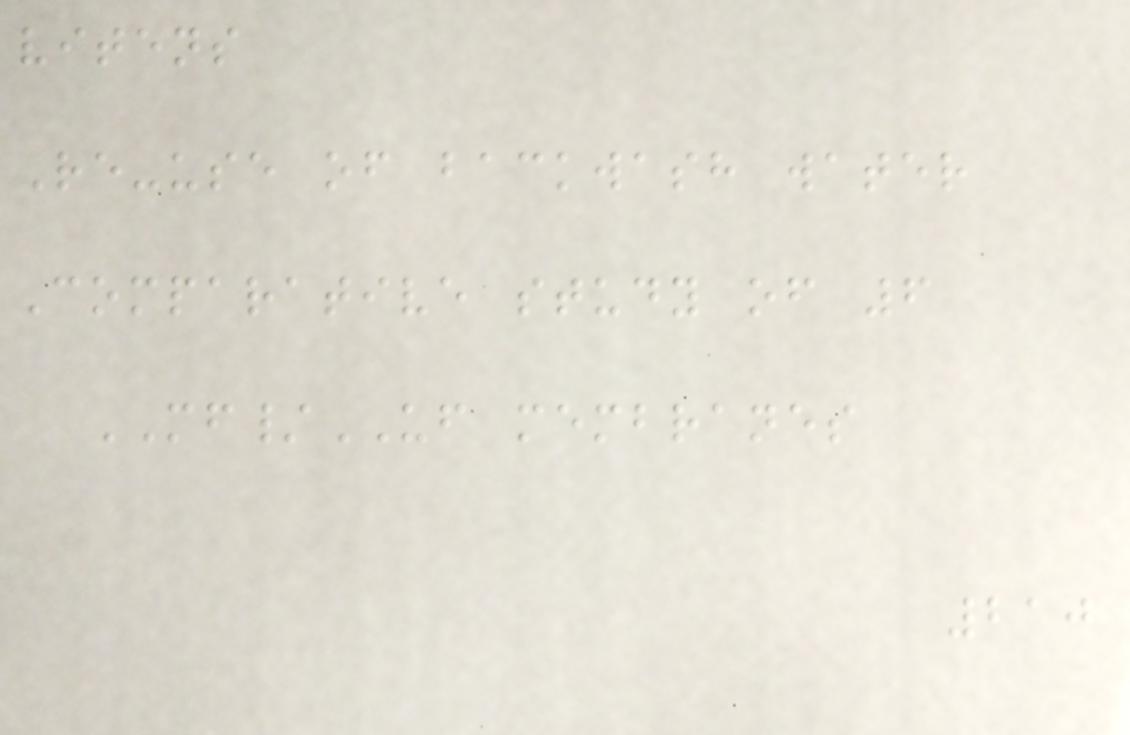vitens
Re-use of backwash water
Comparative study of 6
MF/UF membranes
210
